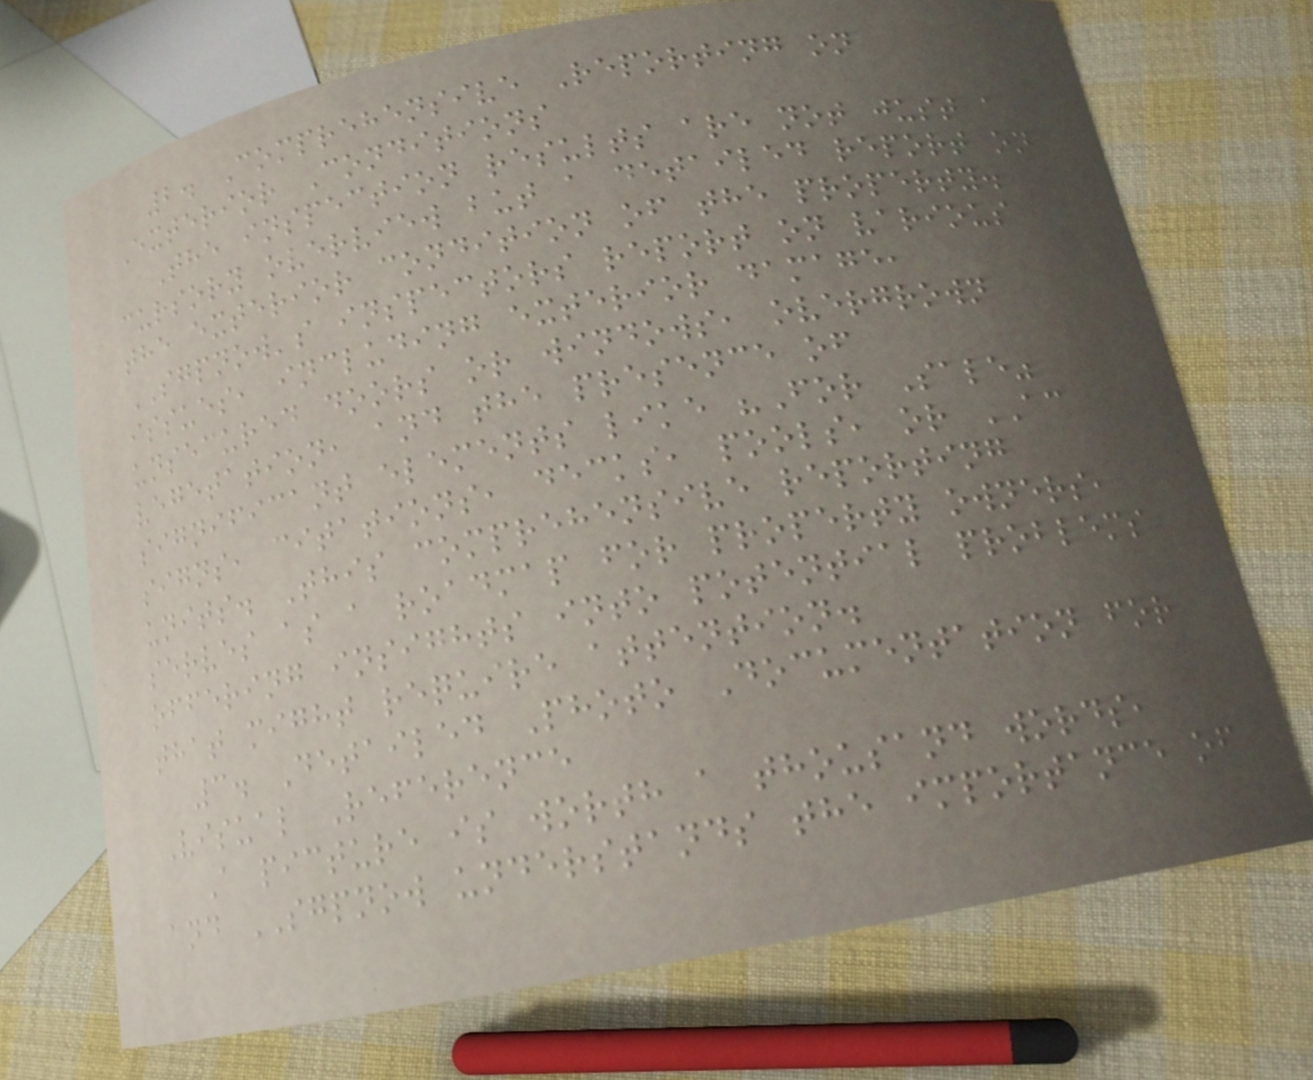2. Comprehensive Reporting on
Exterior Conditions
The inspection results are not just a
cursory overview but a detailed report on
the exterior condition of the property.
SGPNOW's inspectors report on various
issues, including exterior damage,
unsecured doors or windows, overgrown
vegetation, and the presence of
significant elements like "For Sale"
signs, citations, decks, pools, or AC
units. This comprehensive reporting
serves as a roadmap for property owners,
offering insights into potential problems
that might require attention.
3. Detailed Photo Documentation for
Visual Reference
A picture is worth a thousand words,
and SGPNOW understands the importance of
